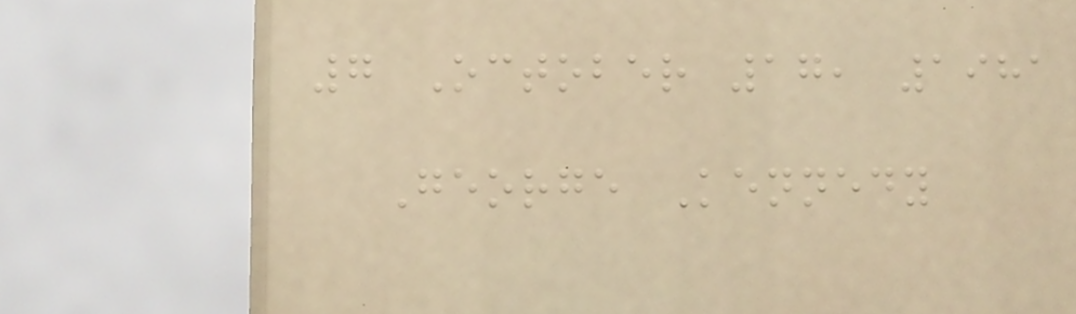7 October 17, 1981
George Kennedy
